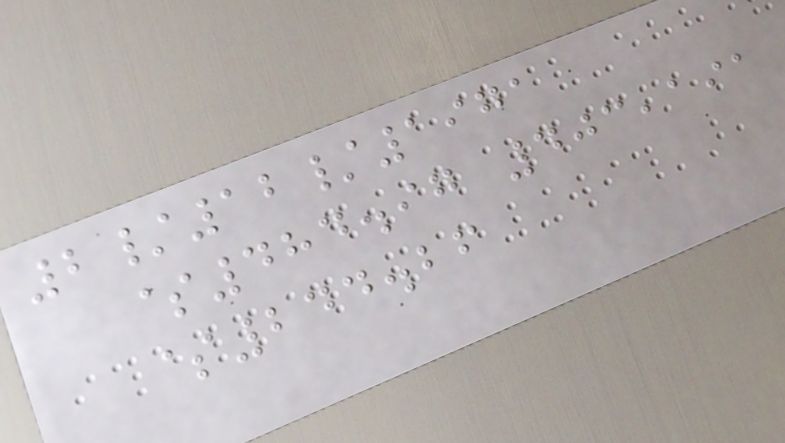2/12/1971
$484.97 403,191
$244.26
